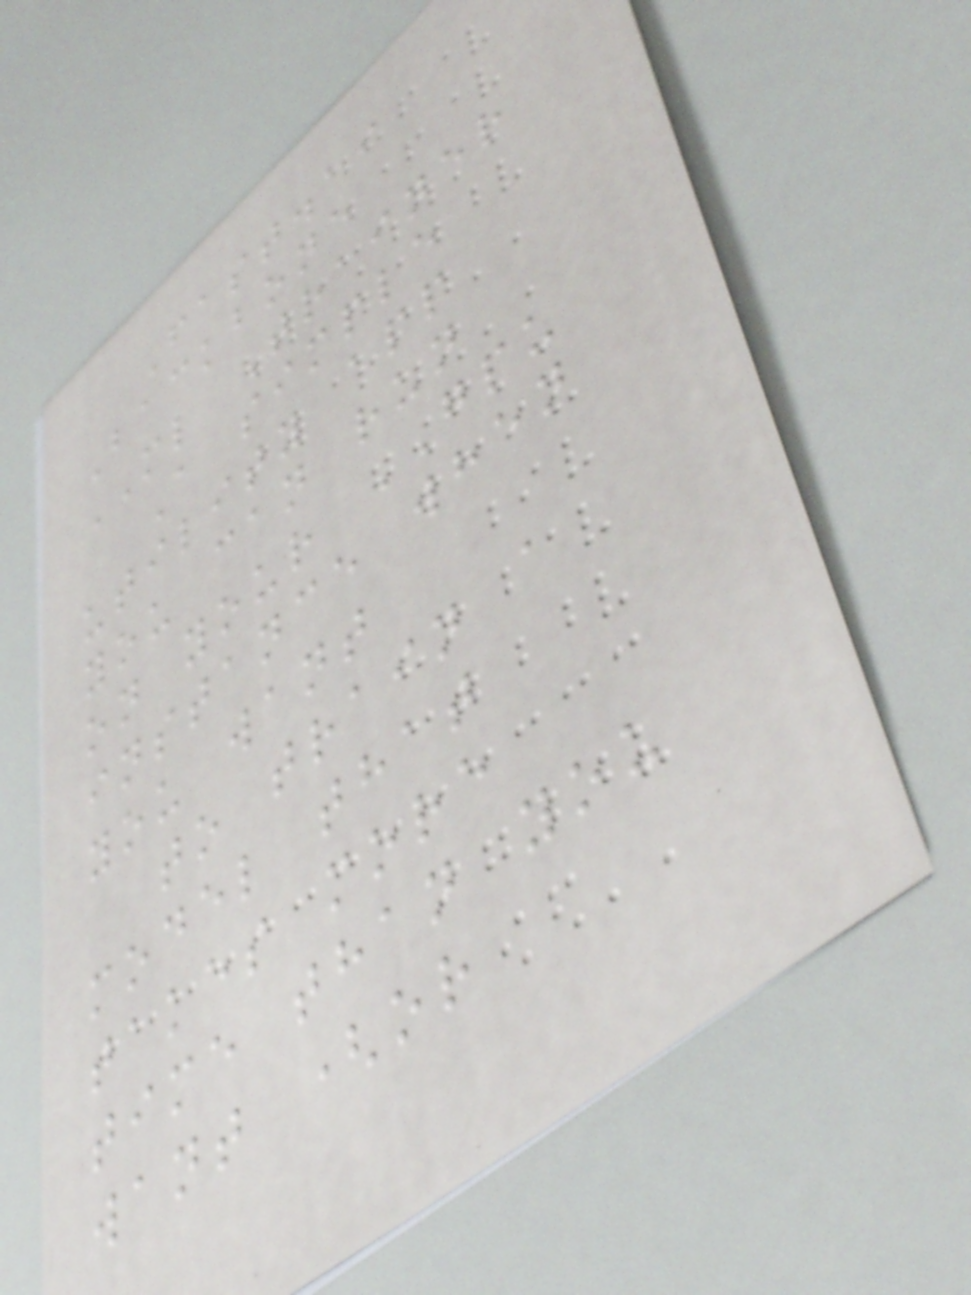Fast.ai
Backbone
ML Trainer
A simple
utility app
you can run
on your GPU
instance when
you want
to train a
model that
takes more
time than you
want (or
